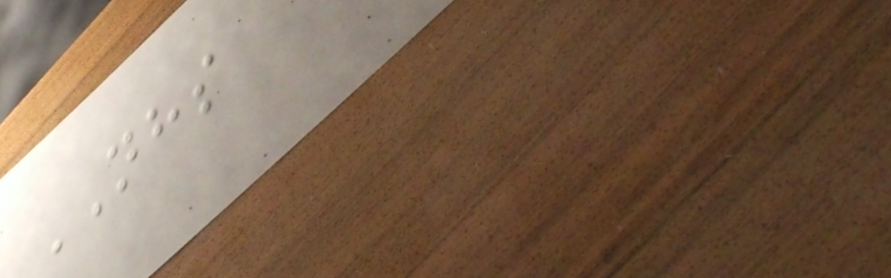NHS
